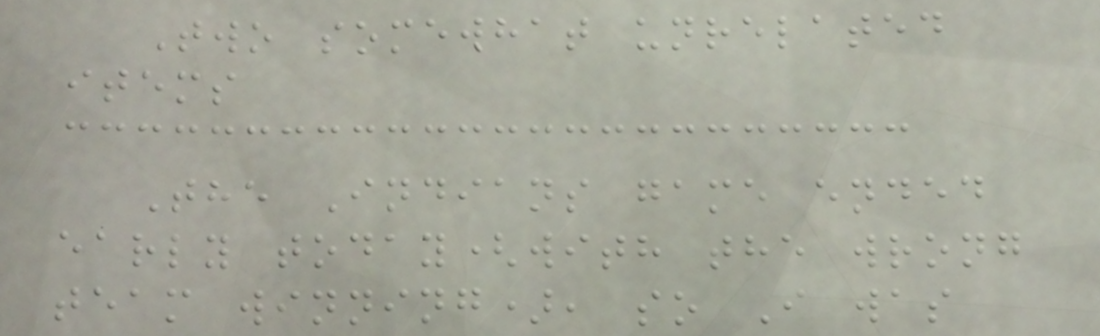Two somewhat unrelated
items
The Indians game ended
early today(with the wrong
team winning), so I was
